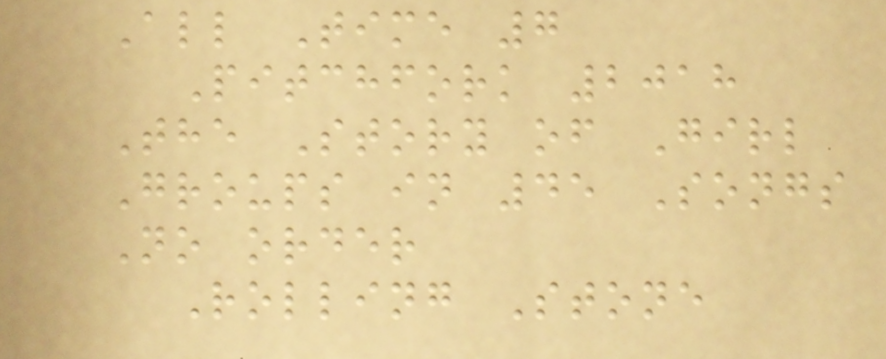All Time 7
Pitchfork 2018
The Story of Girl
Groups in 45 Songs
No order
Rolling Stone
